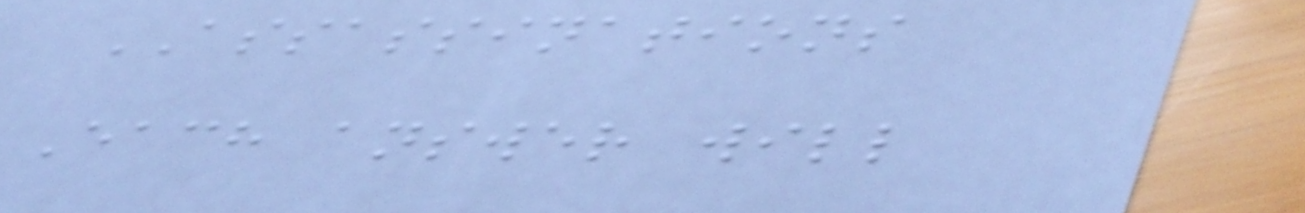ASSASSINATIONS
Each answer will
